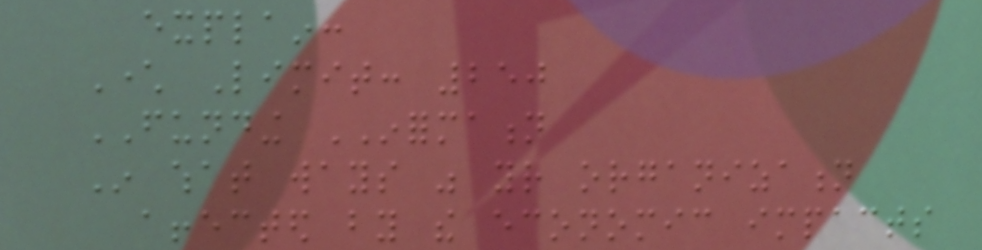explain:
Character Limit: 250
FUNDING INFORMATION
In what ways was your organization
affected by the economic impacts
